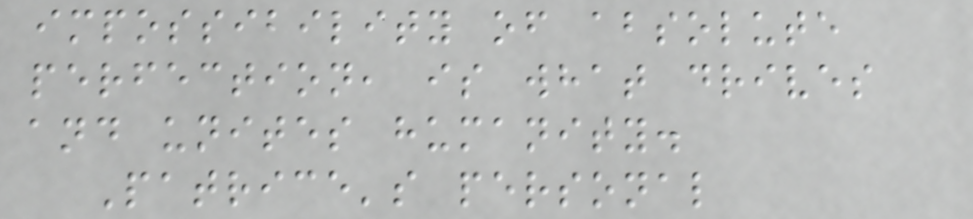impossibility of absolute
perfection, is what drives
and unites humanity.
Patrice's personal
